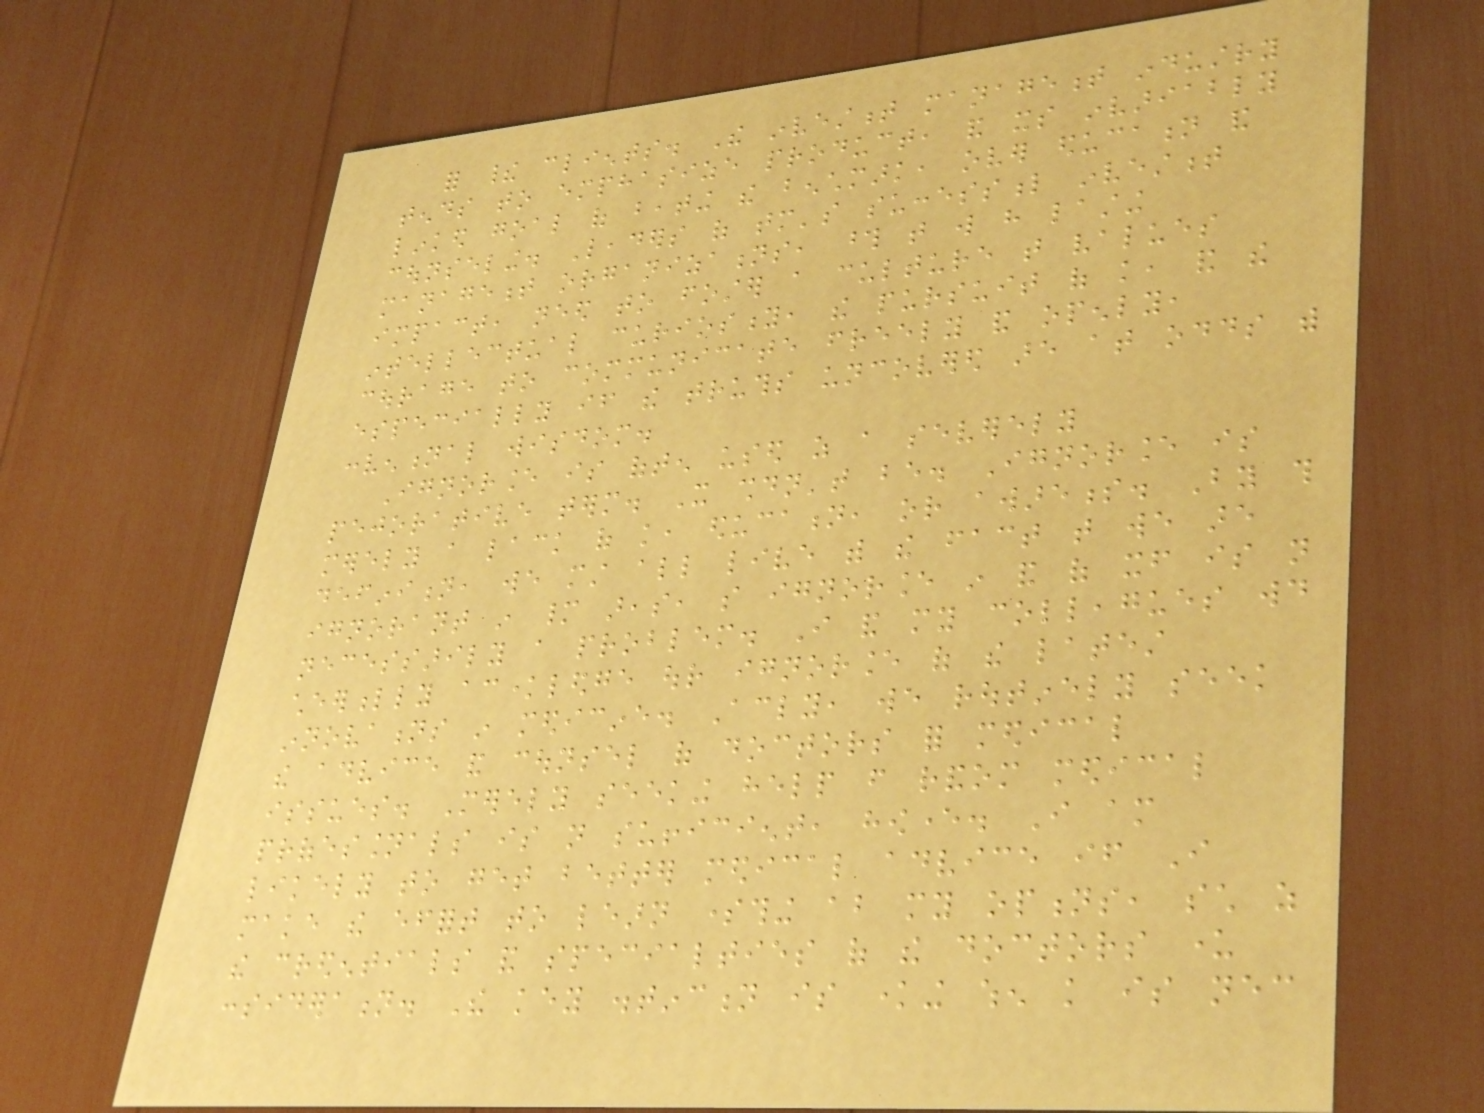for their clients. The investment management industry
tends to emphasize product, and its invariably
linked goal of beating the benchmark, over education and
counseling. Leaders of tomorrow's successful investment
management organizations, those that will have lasting
impact, need to foster a culture that values
intellectual curiosity, the pursuit of knowledge, and the
courage to communicate freely and openly,
especially if the truths uncovered are at odds with
conventional wisdom.
Ignorance is often used as a severely
pejorative term. It shouldn't be. Ignorance is
merely a lack of knowledge, education, or awareness. By this
definition, we must all live with the fact that we are
ignorant in many areas, so ignorance in and of itself is not
necessarily a problem. I and my colleagues would
cheerfully acknowledge our ignorance of the latest
innovations in medicine. Accordingly, we routinely seek
the advice and counsel of doctors for medical
issues. Merely seeking help from random medical
professionals is not sufficient, however. I am
likely to get better medical advice if I
make the effort to learn something about my options, such as
the credentials and specialties of the doctors under
consideration. The key distinction is knowing when knowledge is necessary
